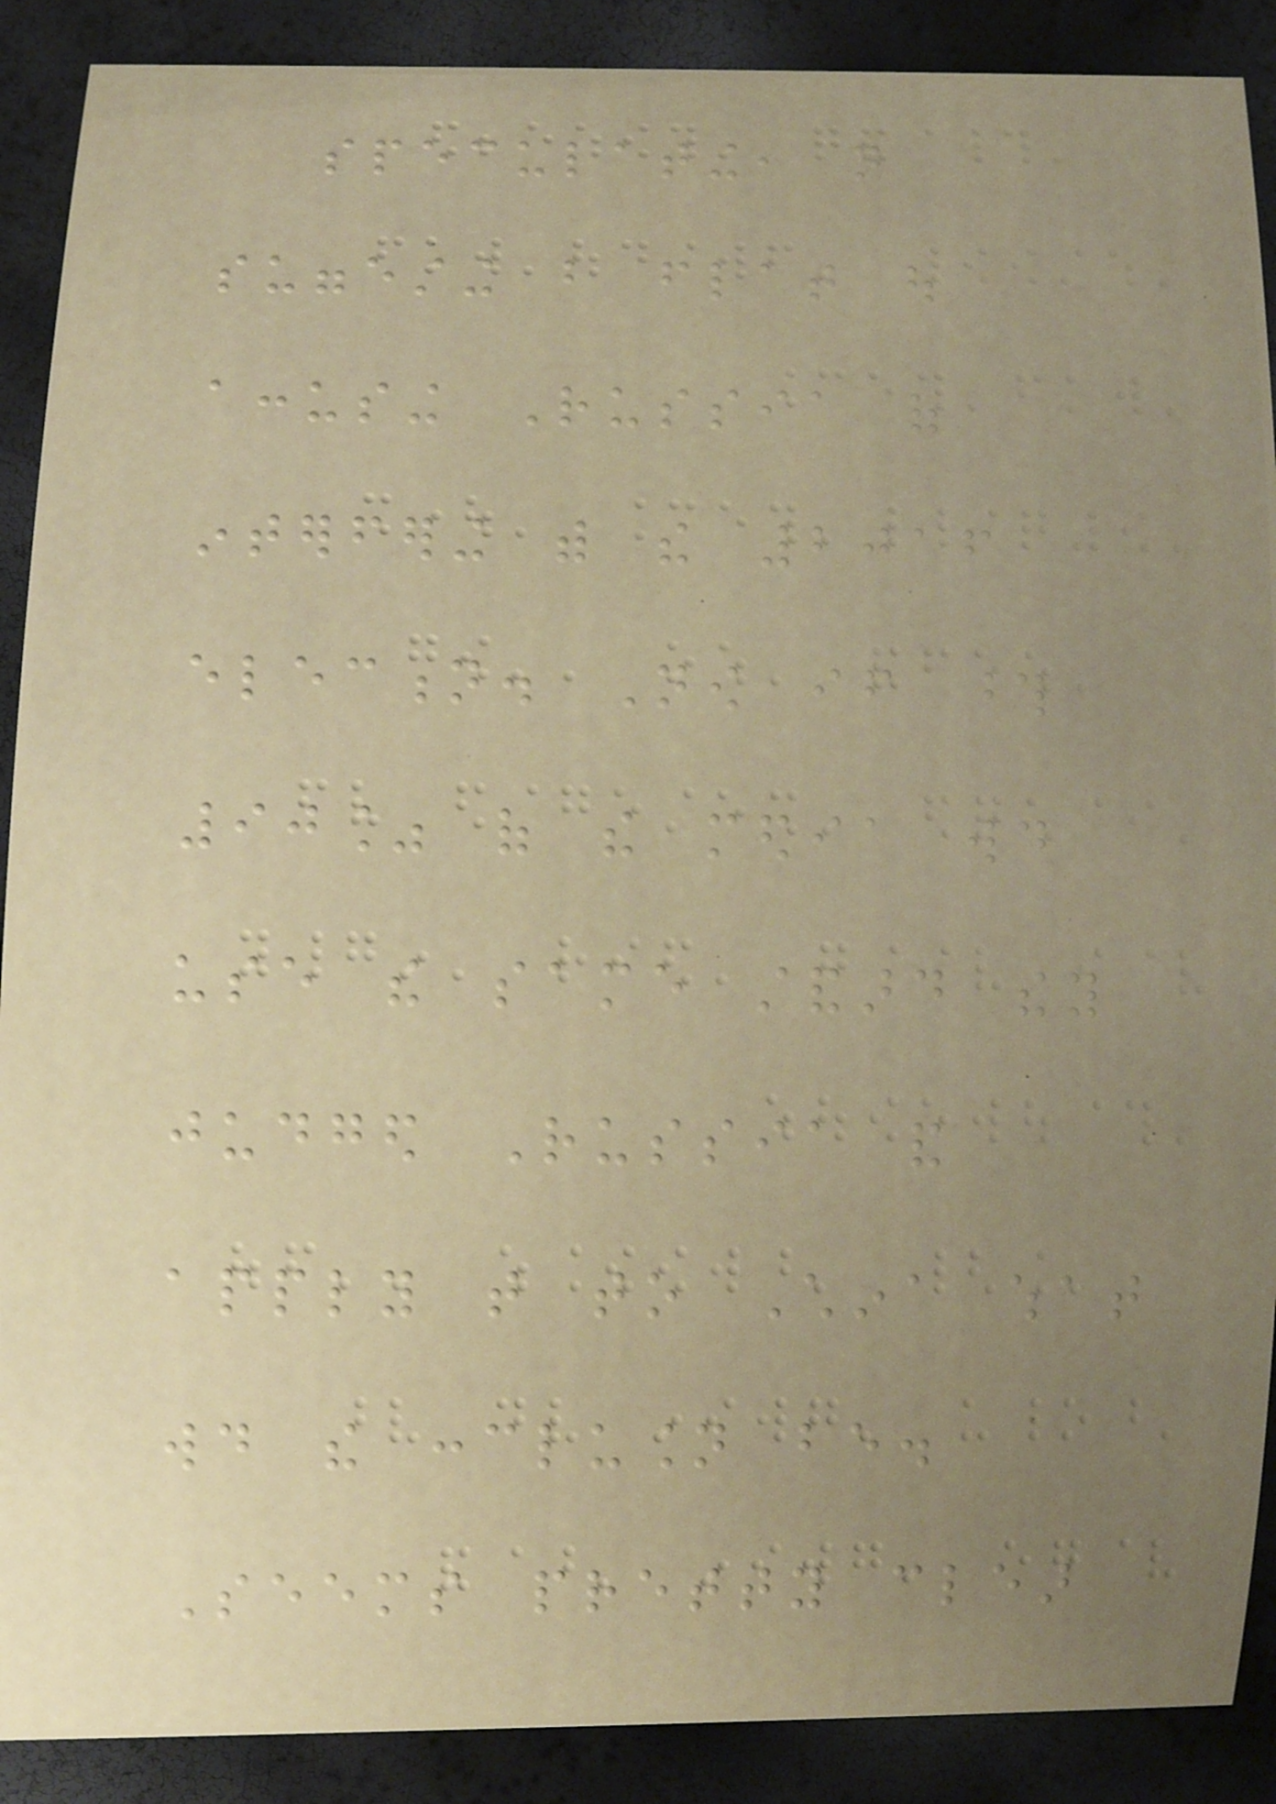speculating, not
suggesting but flat out
accusing Russia of
interfering with the 2016
election. Now if those
90% of the media would
use the same standard they
judged Russia and
apply that to China what
would the conclusion be.
Seems pretty clear
